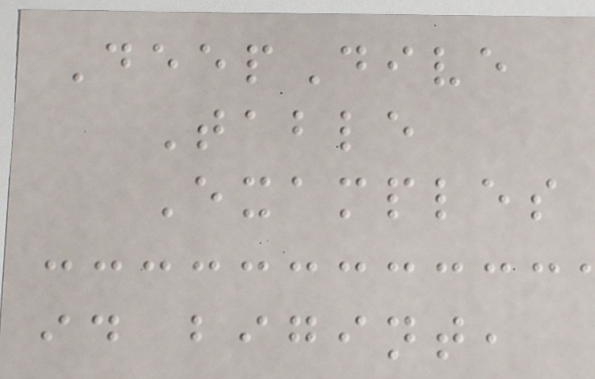DeepDive
Table
Examples
id bigint,
